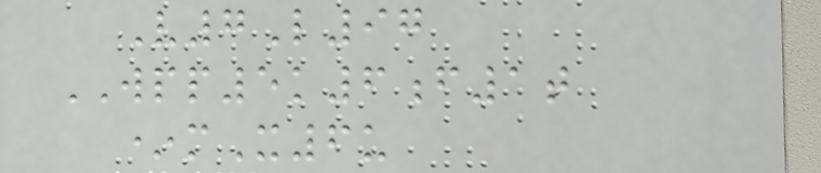V7L97
WPP5k6f1t
*mX6u
